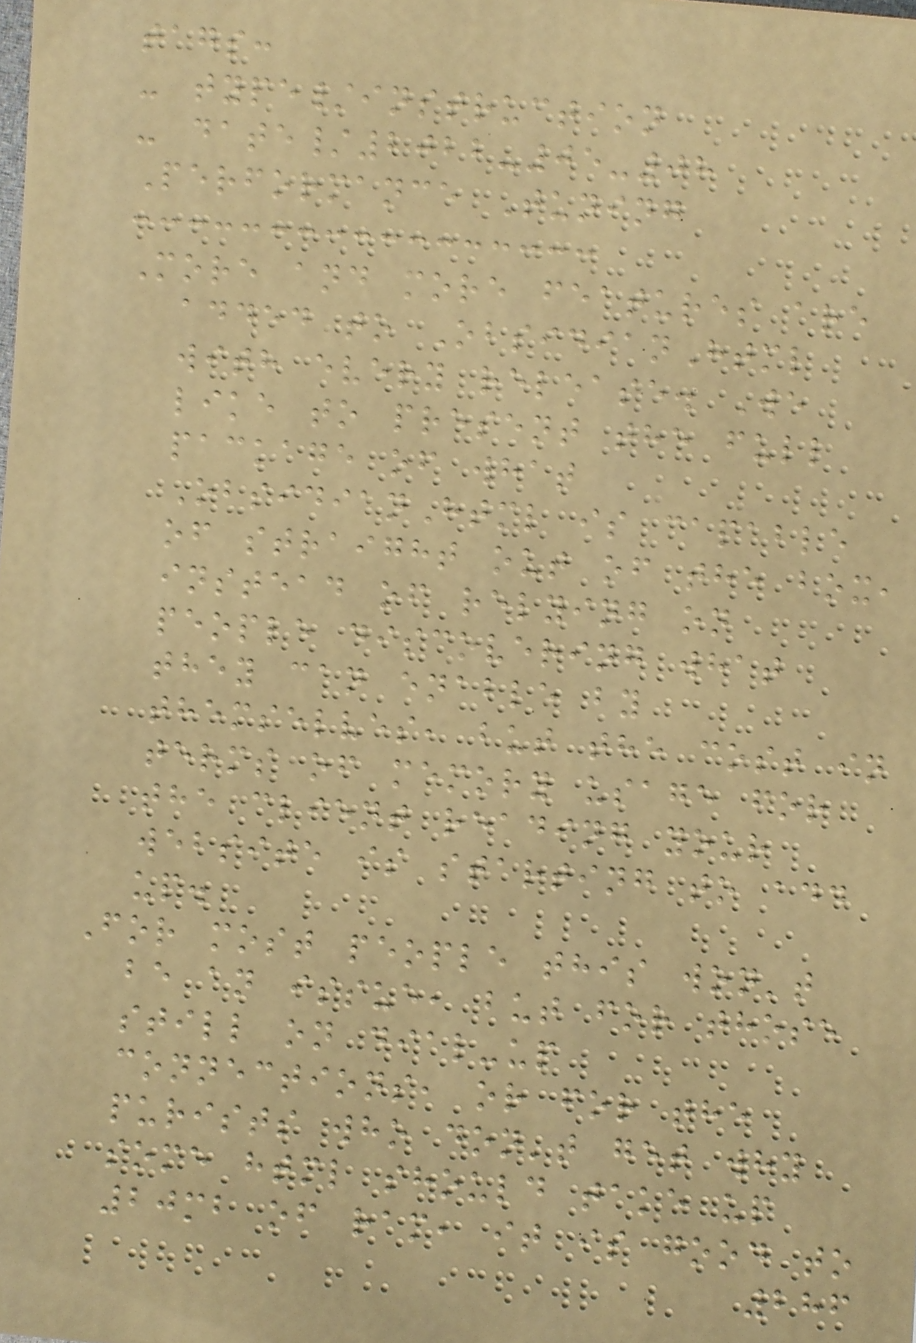tags:
- type/instruction
- date/2022-05-08
Performance Tuning
More and more features are
added to ObsidianHtml
with every release. We
like to present the full
package of what
ObsidianHtml is capable
of straight out of the box,
instead of relying on
people discovering what
they can enable by
themselves, but the cost in
terms of memory usage for
the client reading your
website is starting to add
up.
For most people this won't
be an issue, but for those
still on dial-up
connections, or for the
purists who don't get why
some html should take up
20mb of ram, it is good to
286
